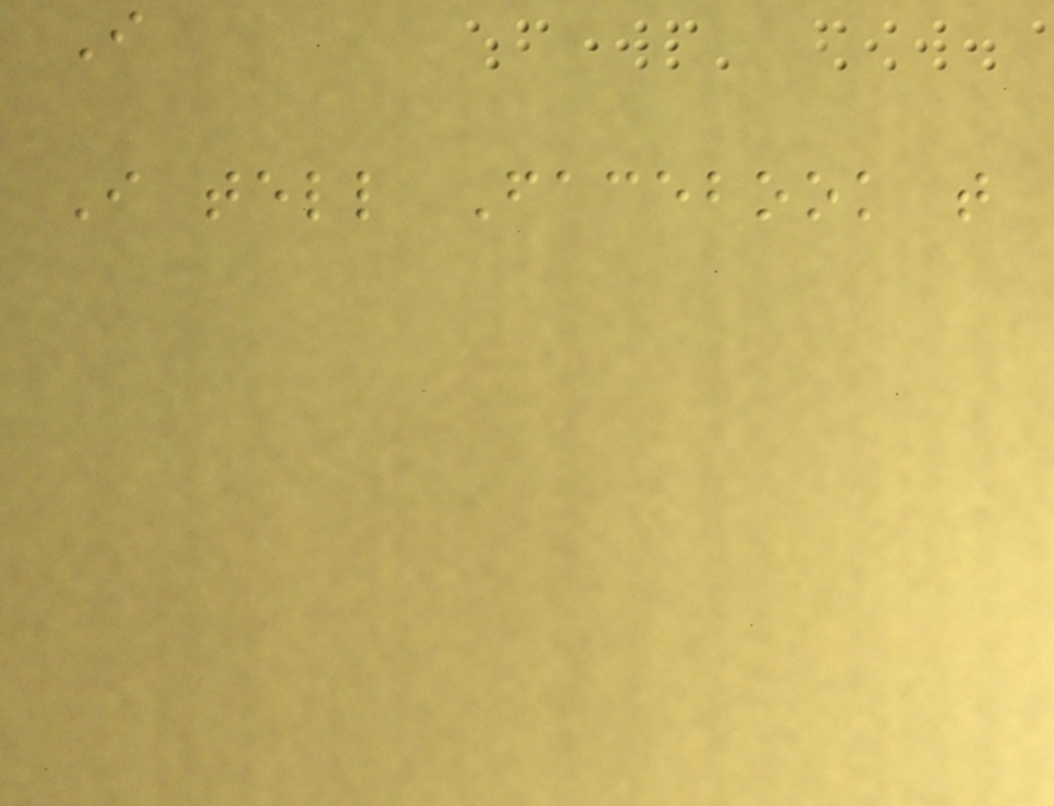I
I tell Facebook that
